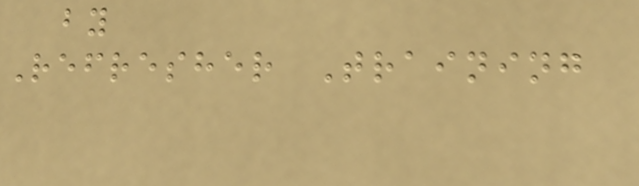by
Refresher Training
